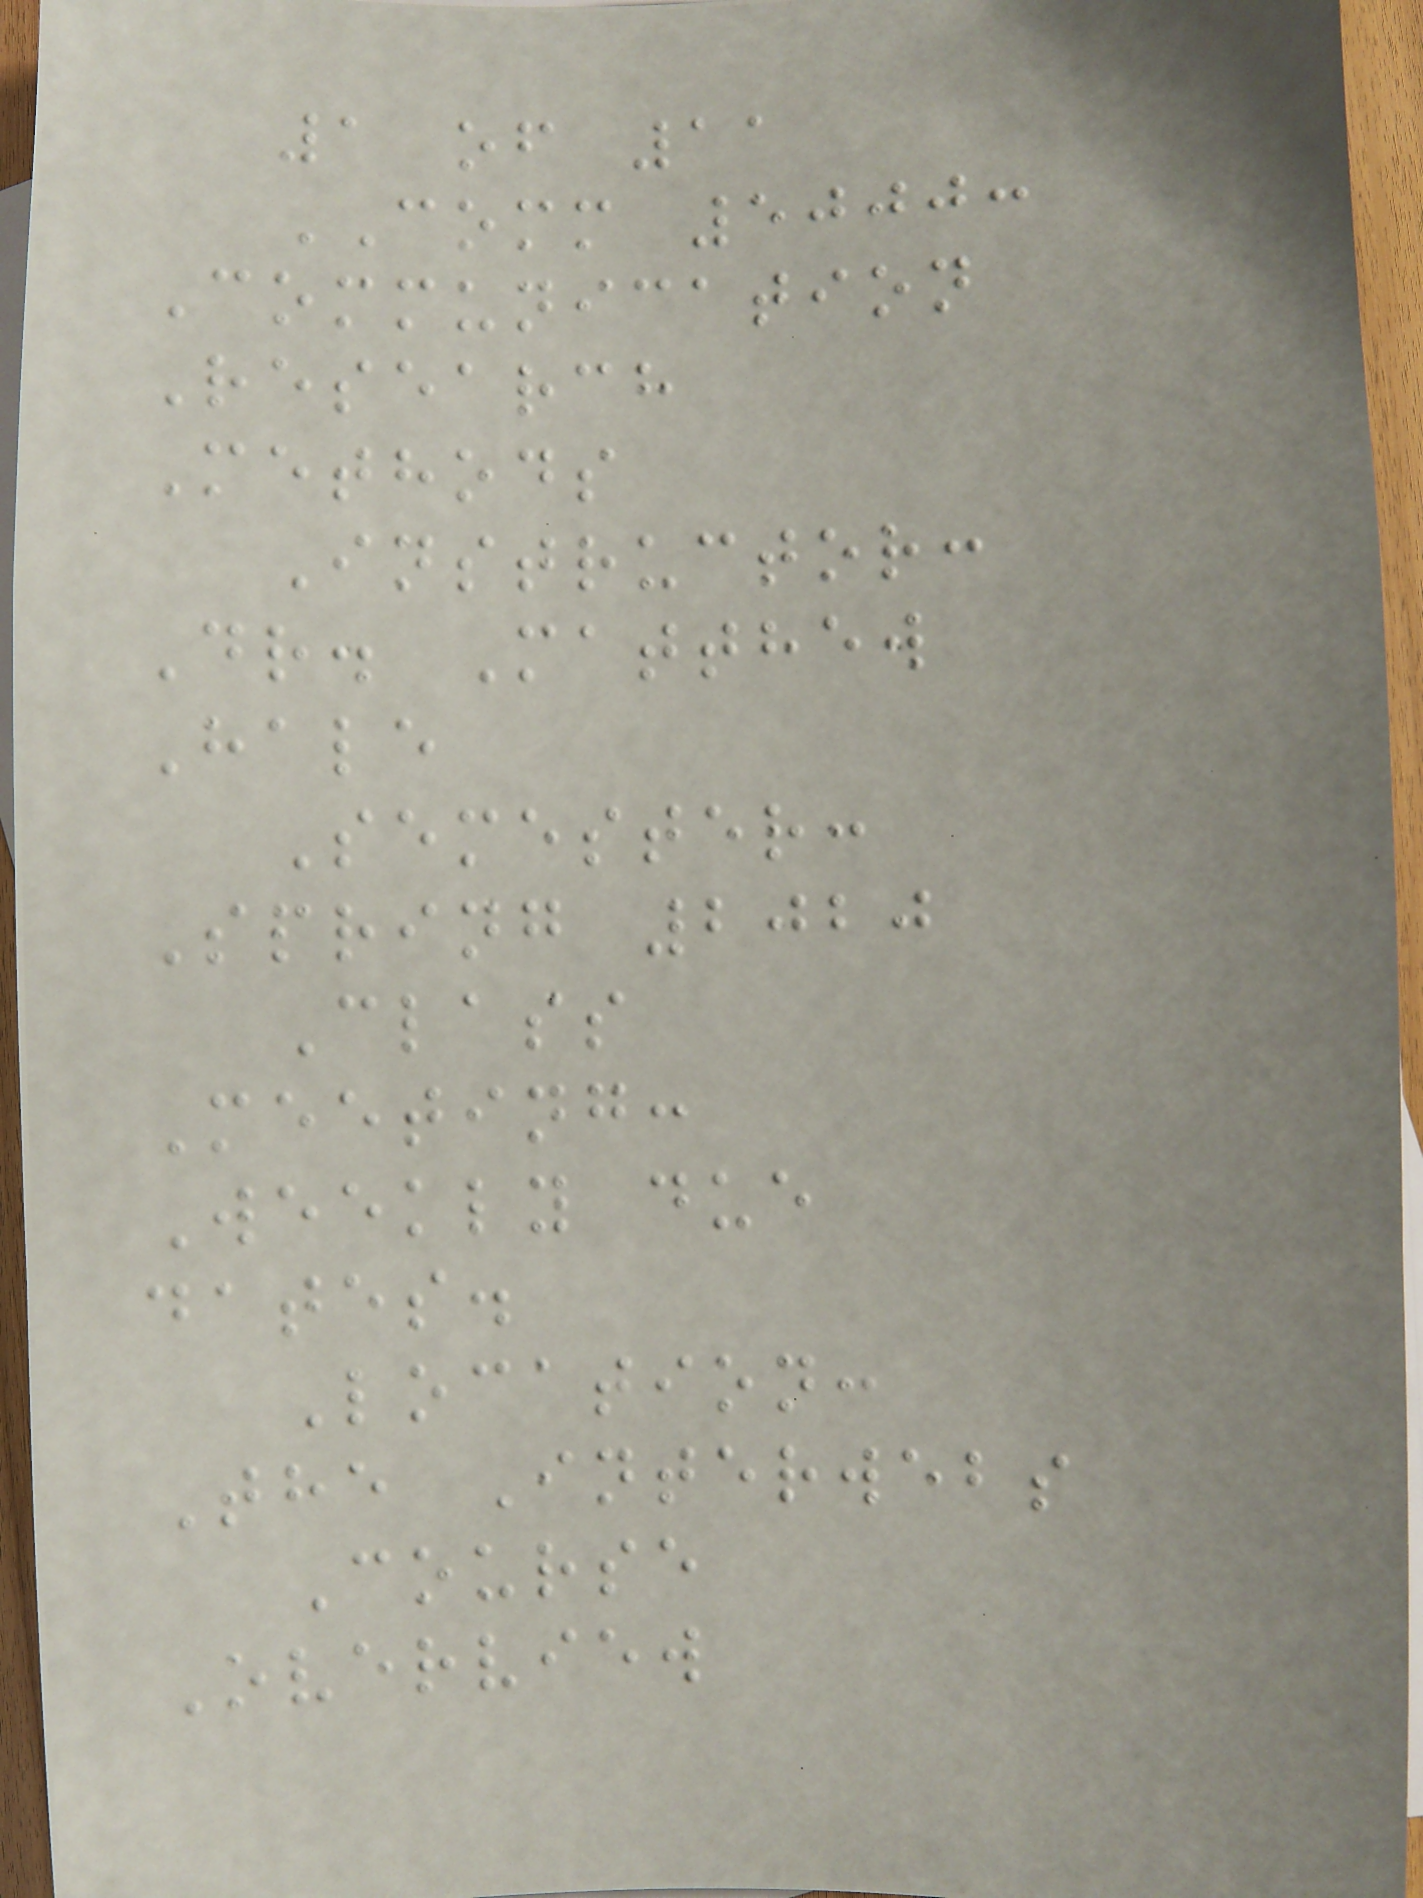1 of 11
COMM 5000:
Communication
Research
Methods
Instructor:
Dr. Matthew
Hale
Semester:
Spring 2020
Class
Meeting:
Weekly due
dates.
Location:
The Interwebs
Course
Overview
